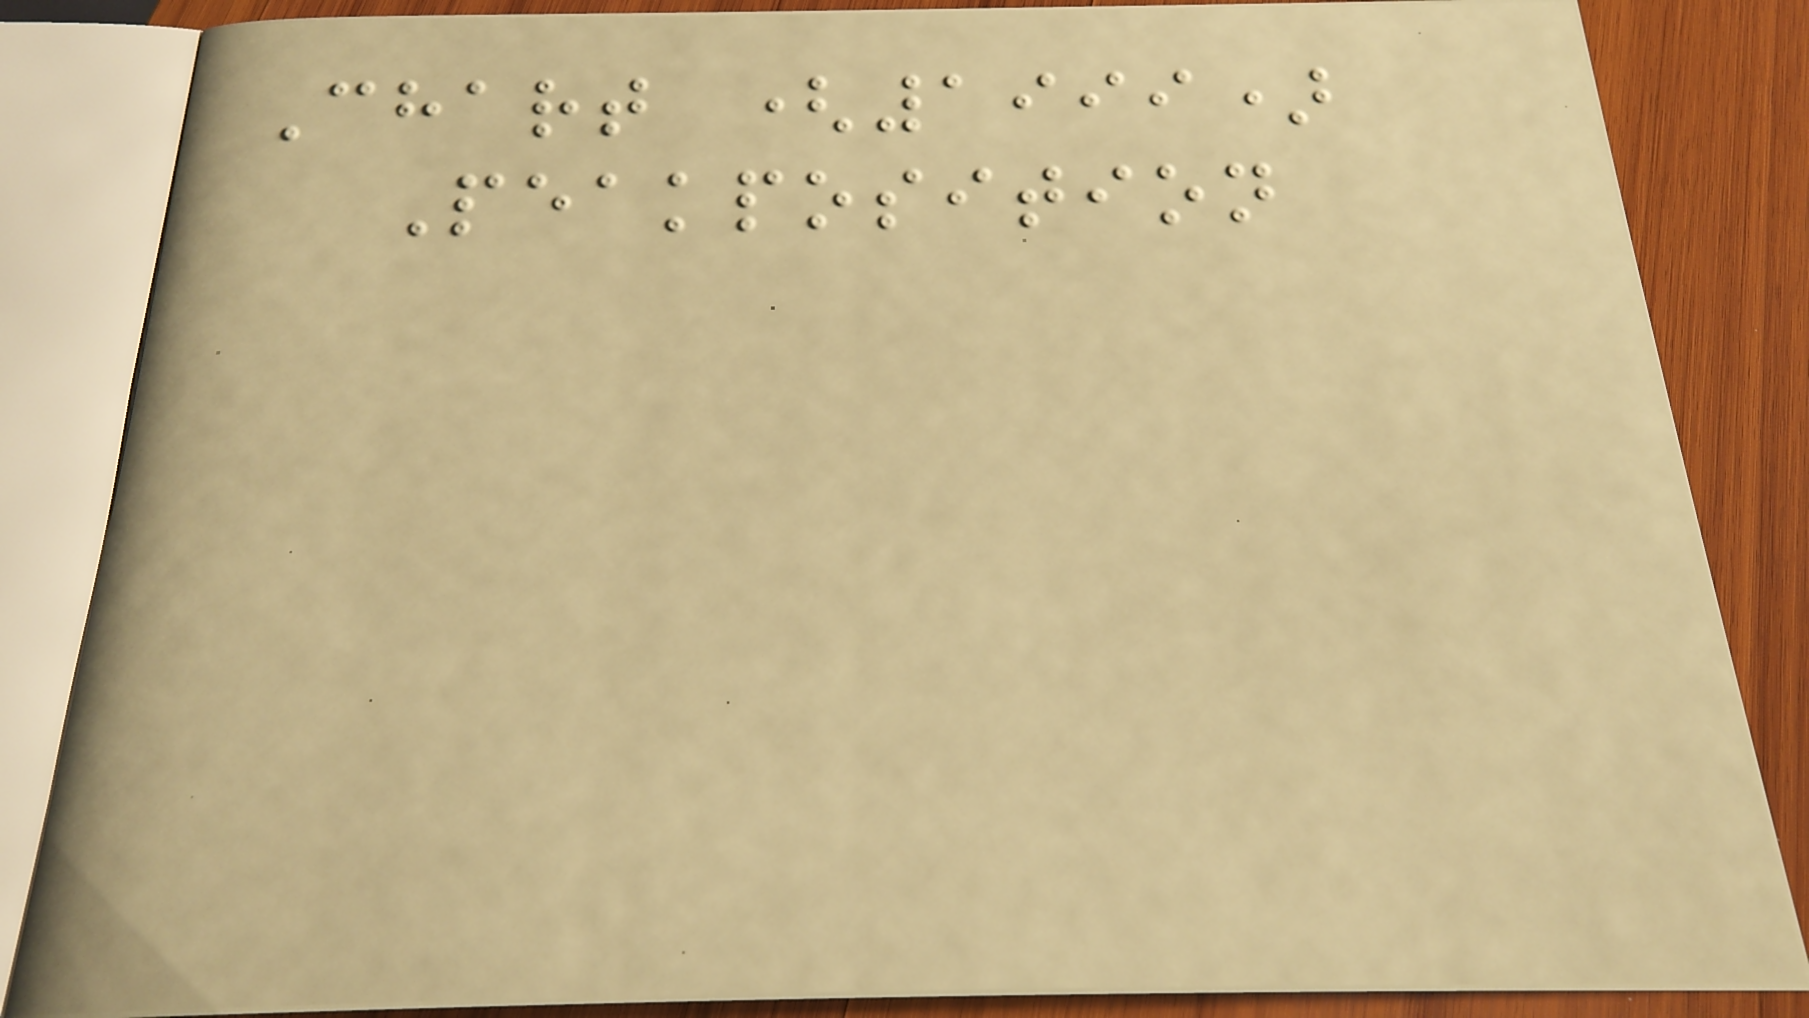Chart (1999)
Peakposition
